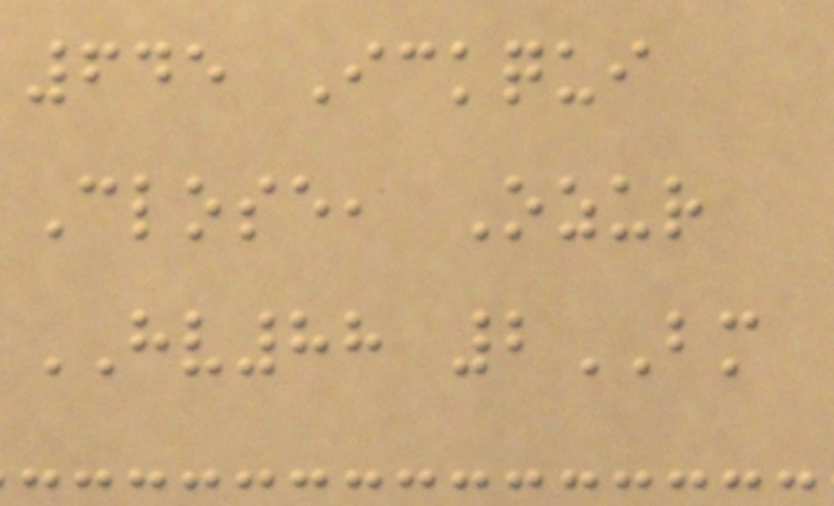645 Ickqui
Close, Ozur
HV88 2BM
